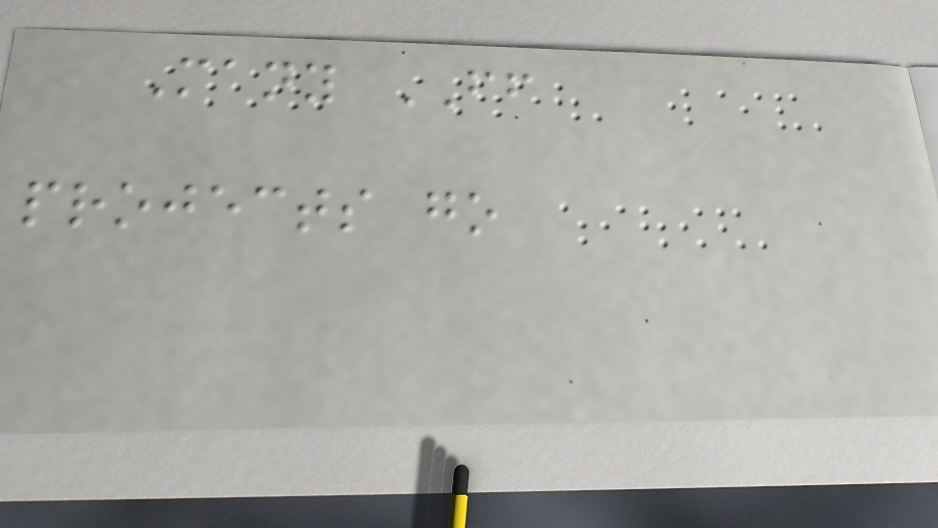Many FF
projects go
